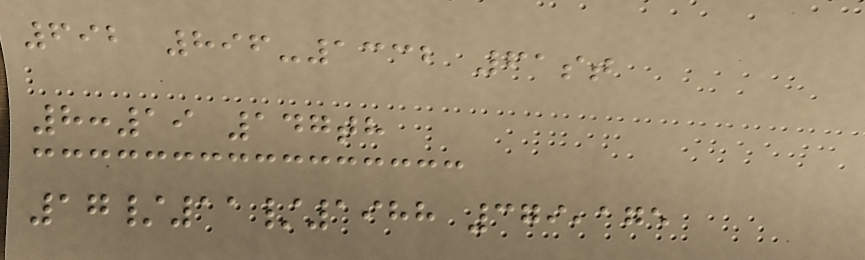692 896-1332 61st
8:19 147th
17/11/1988 379,175
